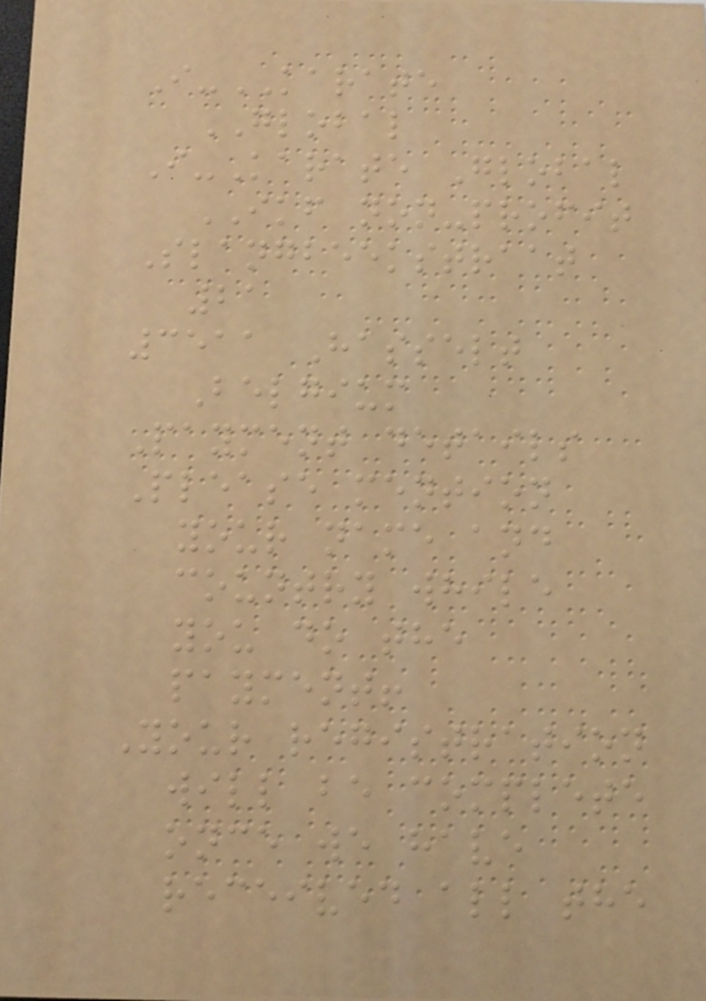I-KARATE
GLOBAL
I-Karate Global
IKF non-profit
Slangbeekstraat
21
3511 Hasselt
Belgium
Payment details
Please mention
your name and
country while
you do the
payment!
Your registration
will be complete
once we have
received all the
